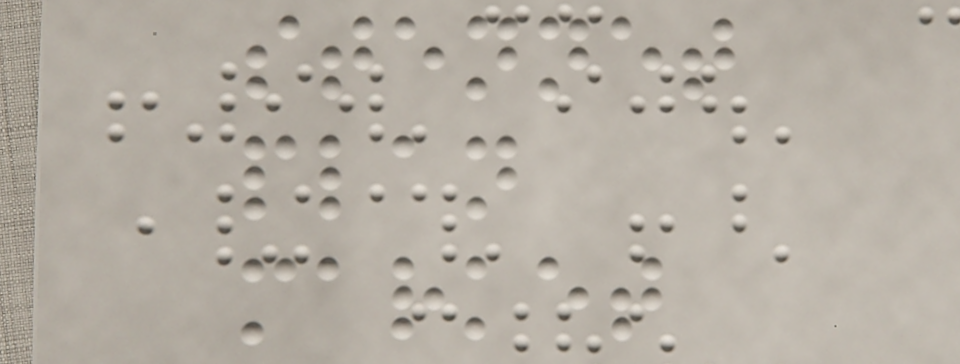stennet
plan
market
